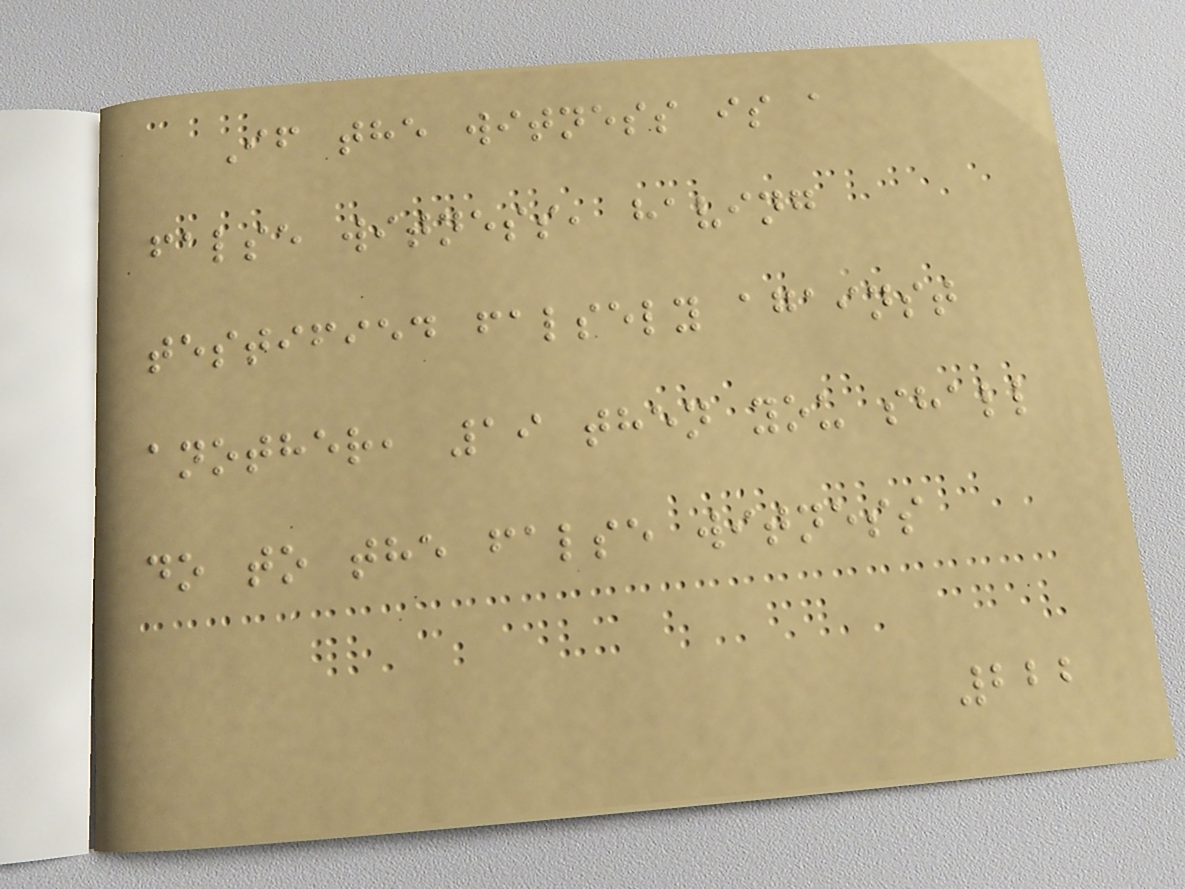If the witness is a
false witness, having
testified falsely against
another, 19 then you shall
do to the false witness
222
